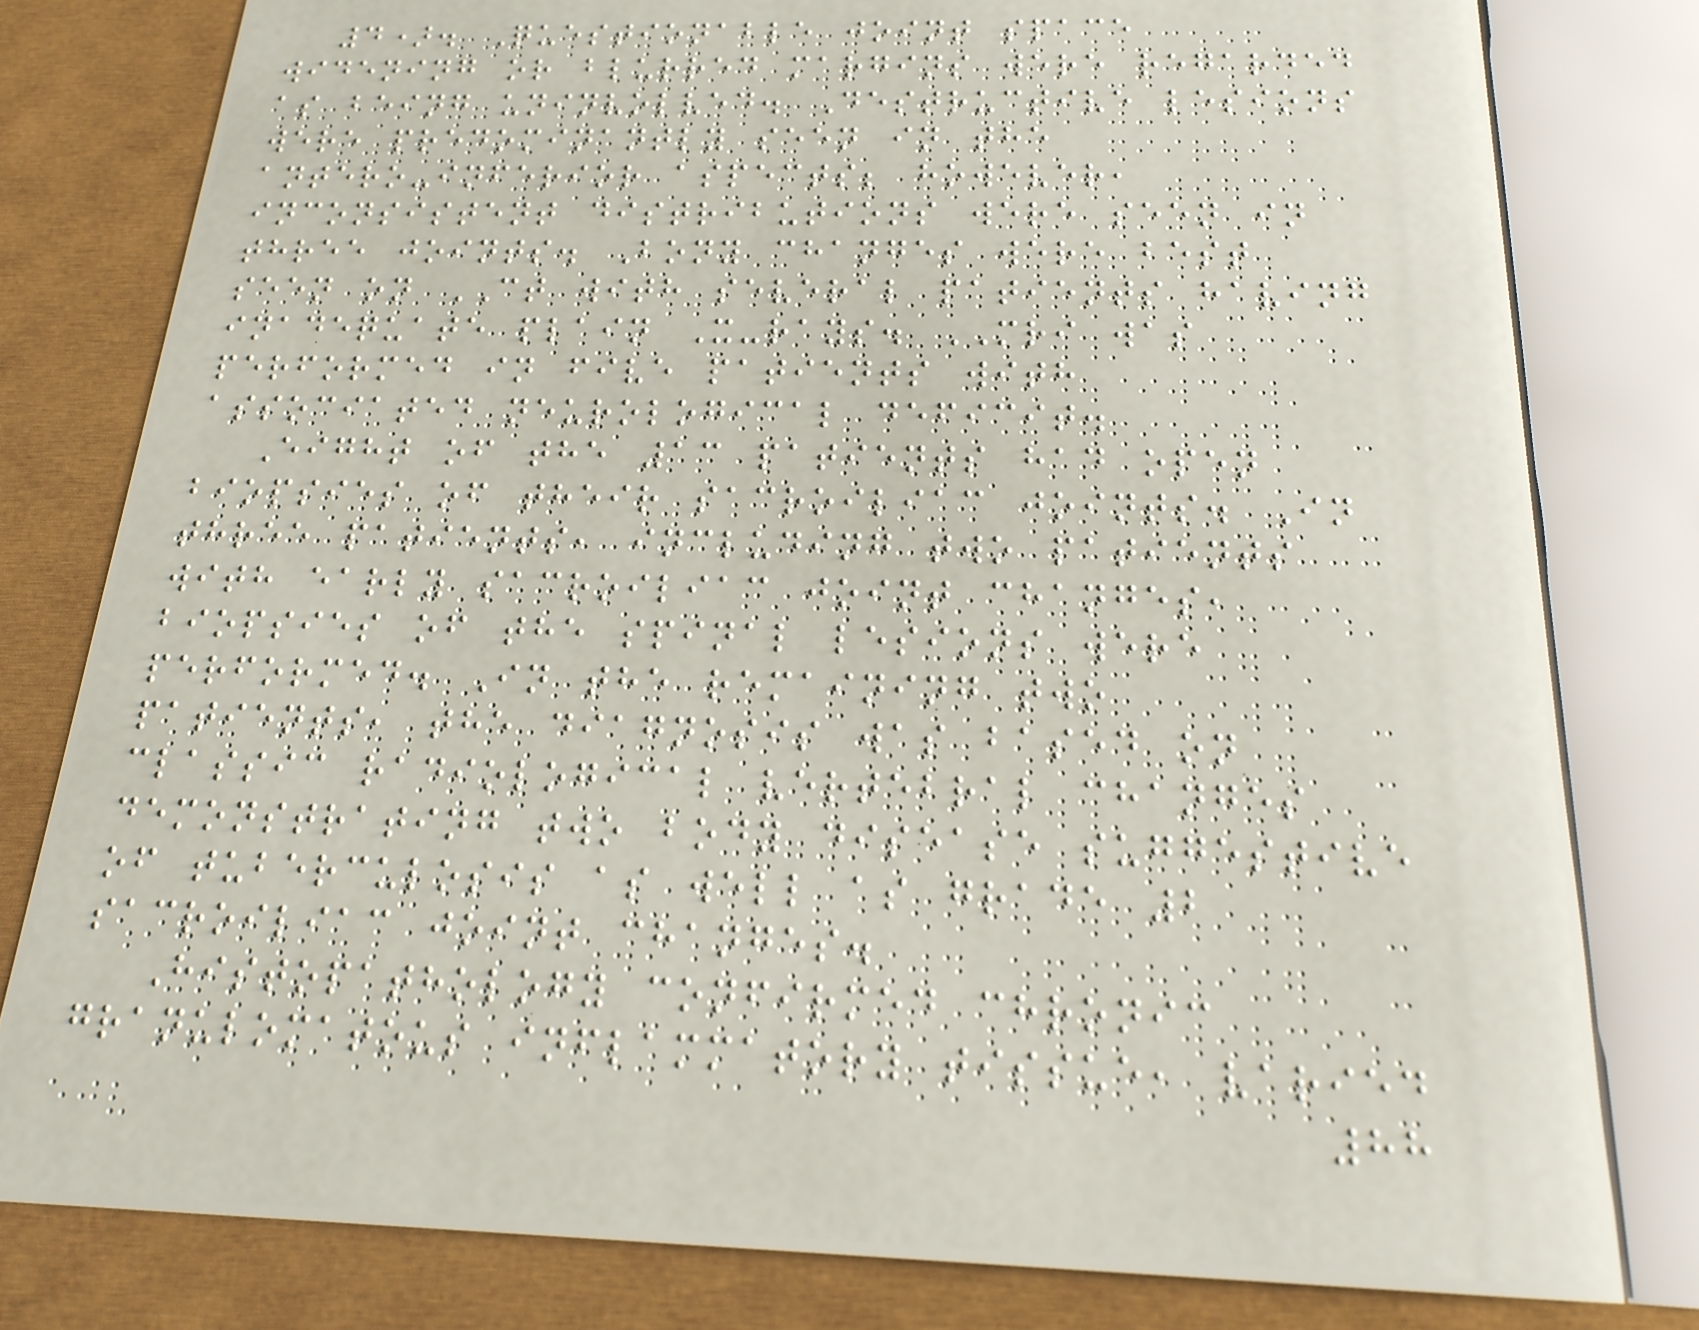4). Questionable joint space
widening or blurred margins were regarded
as being uninvolved. Destructive lesions
were predominantly seen in the
antero-inferior aspects; however,
inconsistent distributions were seen in
three joints. Bony changes were best
seen on CT with several patients having
inadequate plain X-rays. MRI was
performed in five patients with
associated neurological deficit.
Eight of the 13 patients had open
biopsies of their sacroiliac joints. In
three patients, including two patients
with early sacroiliac joint changes,
biopsies of the spinal lesions were
performed. In the remaining two
patients, the diagnosis was based on
classic radiological vertebral changes
demonstrating two body disease suggestive
of tuberculosis as well as grade 2
sacroiliac joint changes.
Histopathology confirmed chronic
granulomatous inflammatory tissue, varied
88
